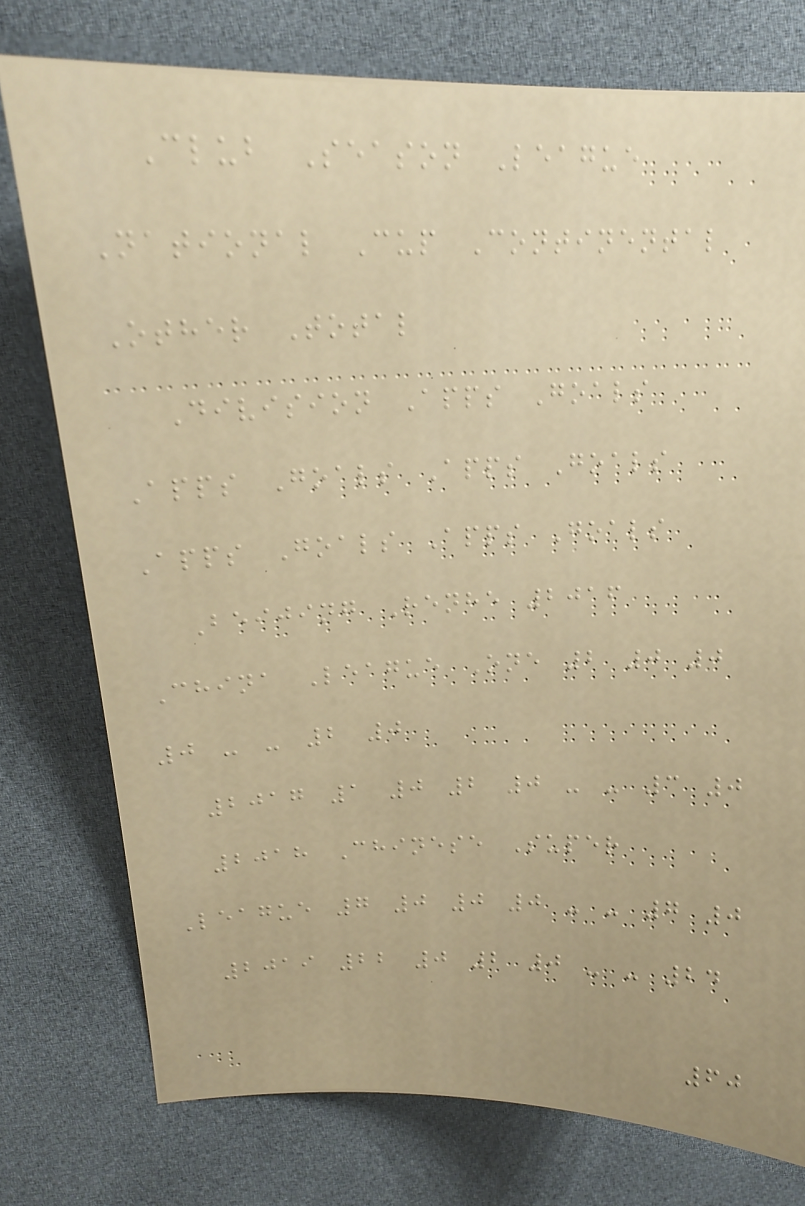Club Season League
National Cup Continental
Other Total
Division Apps Goals
Apps Goals Apps Goals
Apps Goals Apps Goals
Beijing Renhe 2016
China League One 2 0 0
0 - - 2 0
2017 1 0 2 0 - - 3 0
2018 Chinese Super
League 7 0 0 0 - - 7 0
2019 22 0 2 0 - - 24
60
